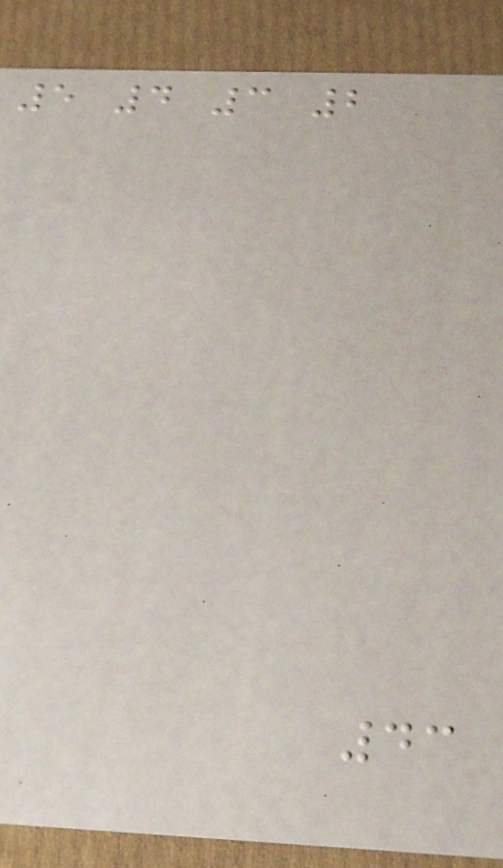5 4 3 2
43
